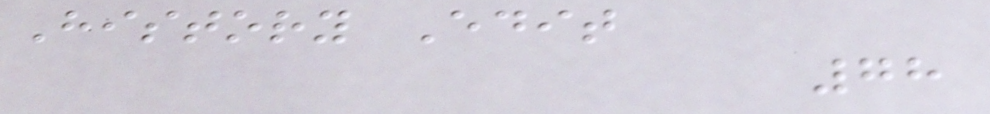History Edit
78
